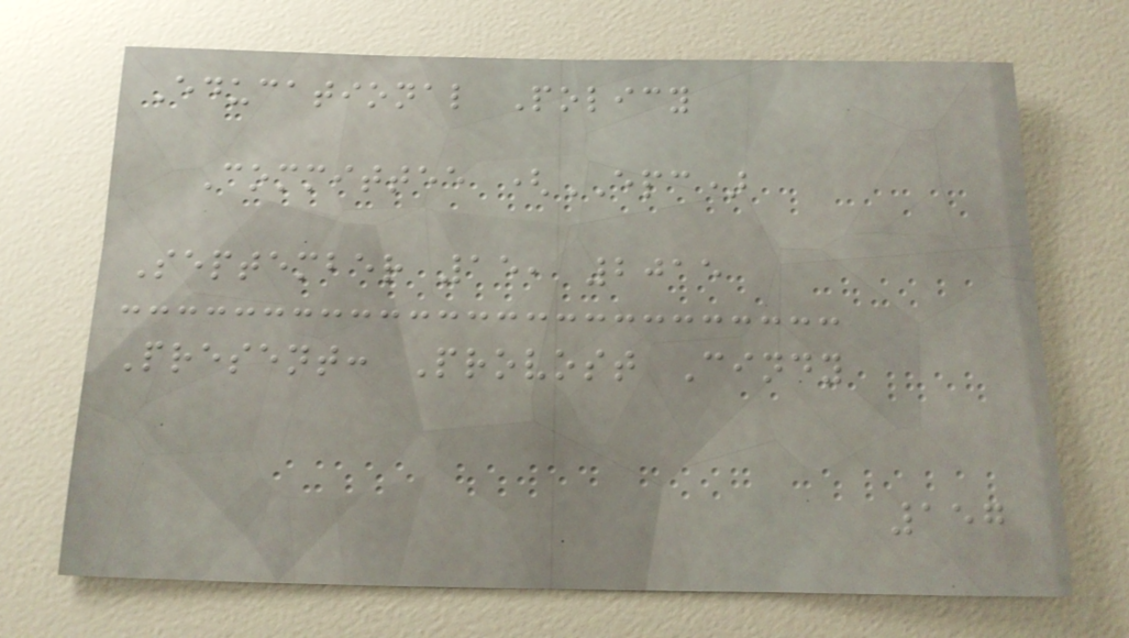Educational Policy
Committee (EPC)
September 15, 2015
Present: Provost Cindy
157
